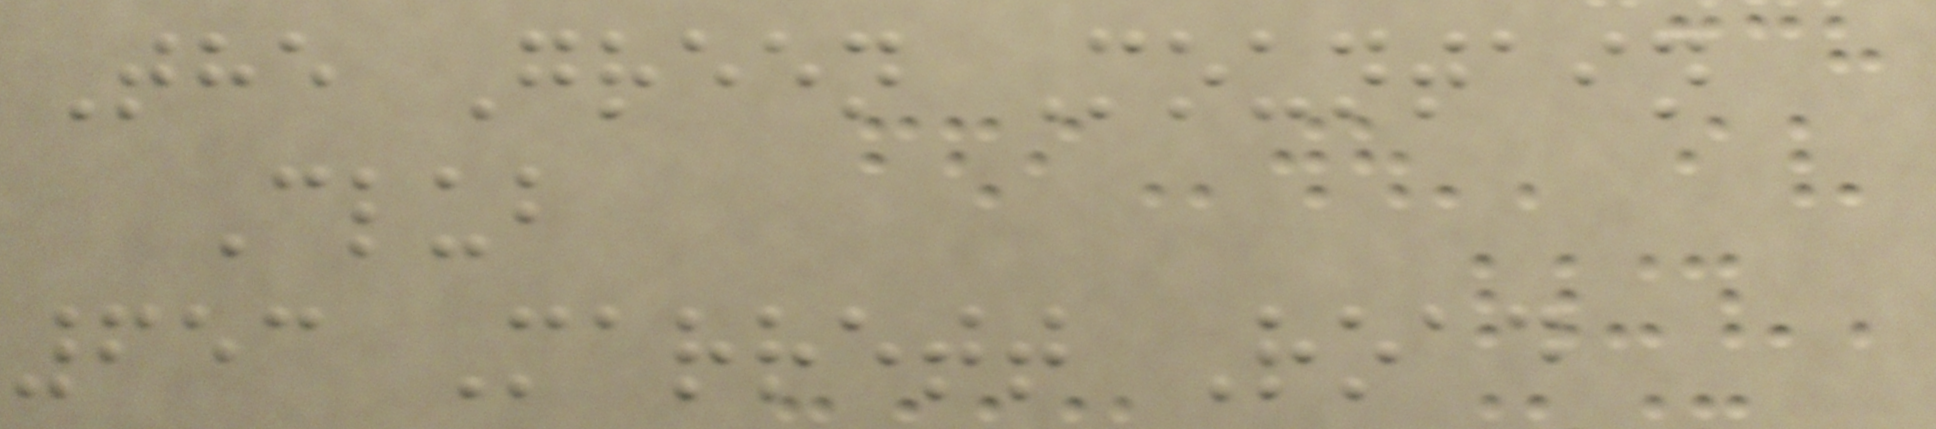The Green Mountain
Club
653 Marrett Road
